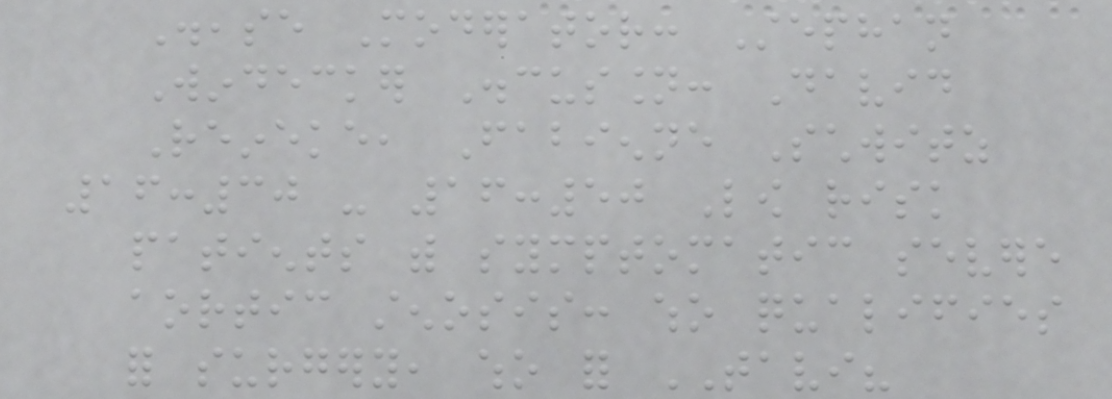Disease Moderator: Stephan
Windecker Discussion: David
Reineke, Fabienne Schwitz
16:30 - 16:50 Low risk
patients with symptomatic severe
aortic stenosis: who qualifies
for surgery, who for TAVI?
